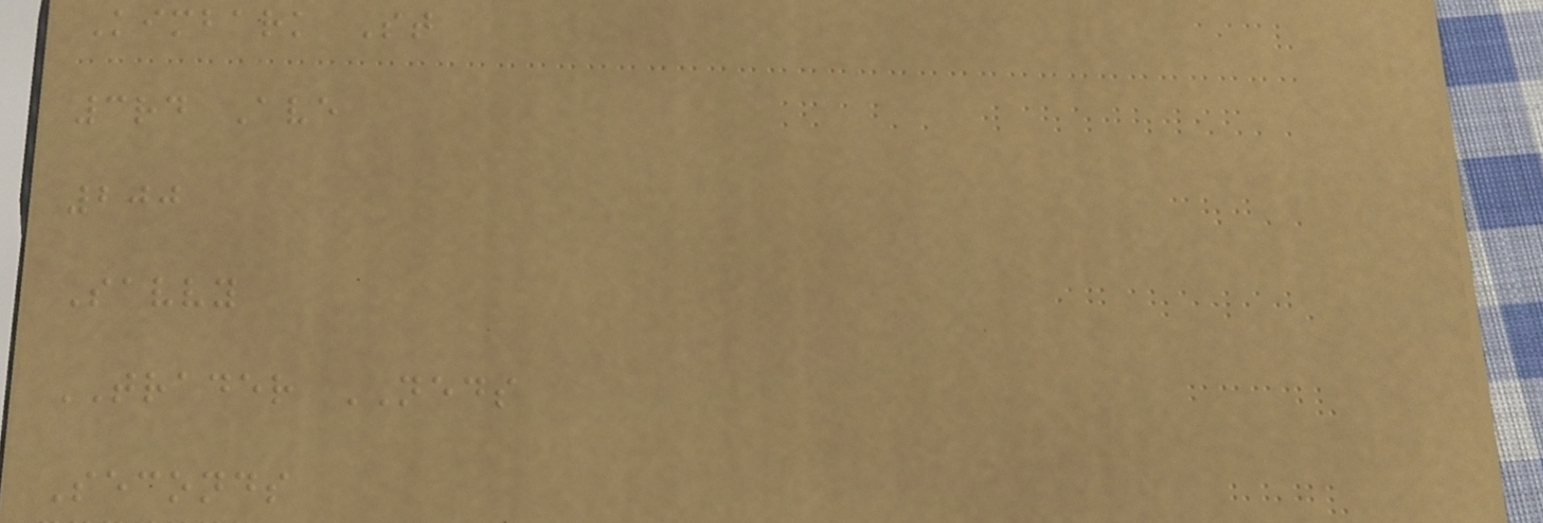Kimbark St
3rd Ave
200
Savvy
TRADER NEDS
Seconds
